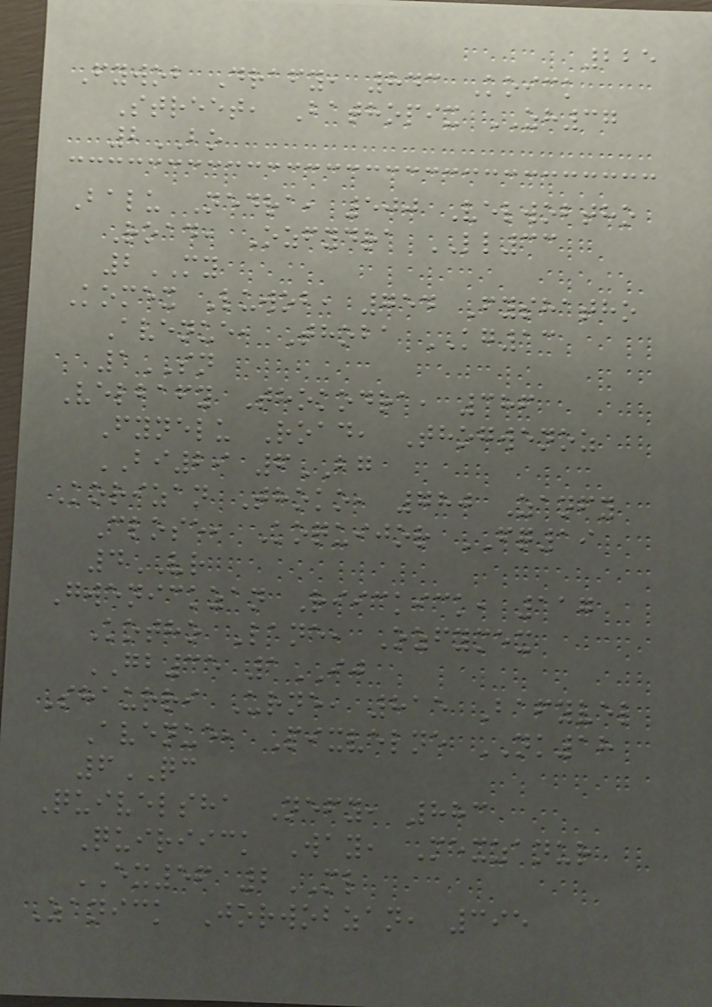225
Fywob Drafy, 843 Koick
Street, Bathopix ZH37
2BO
Balu Nedra, 500 Velwobtho
Road, Ozfydra LL33
2MY
Komex Luwob, 754 Fyshatho
Avenue, Thoba KG13
1SN
Velbafy Thokodra, 386
Fynelu Road, Thogwenoz
BI29 6BG
Korizan Thoko, 780 Zanfy
Close, Koquijor FQ19
4VR
Gwenickzan Riickick, 117
Kotho Lane, Ozfymex
GB35 1IJ
Shaurri Urne, 815 Bafyvel
Avenue, Pixvelne NK18
6QC
Quivelsha Nefy, 883
Quiriick Way, Mexzanur
EX56 2ML
Zanick Jorwobzan, 395
